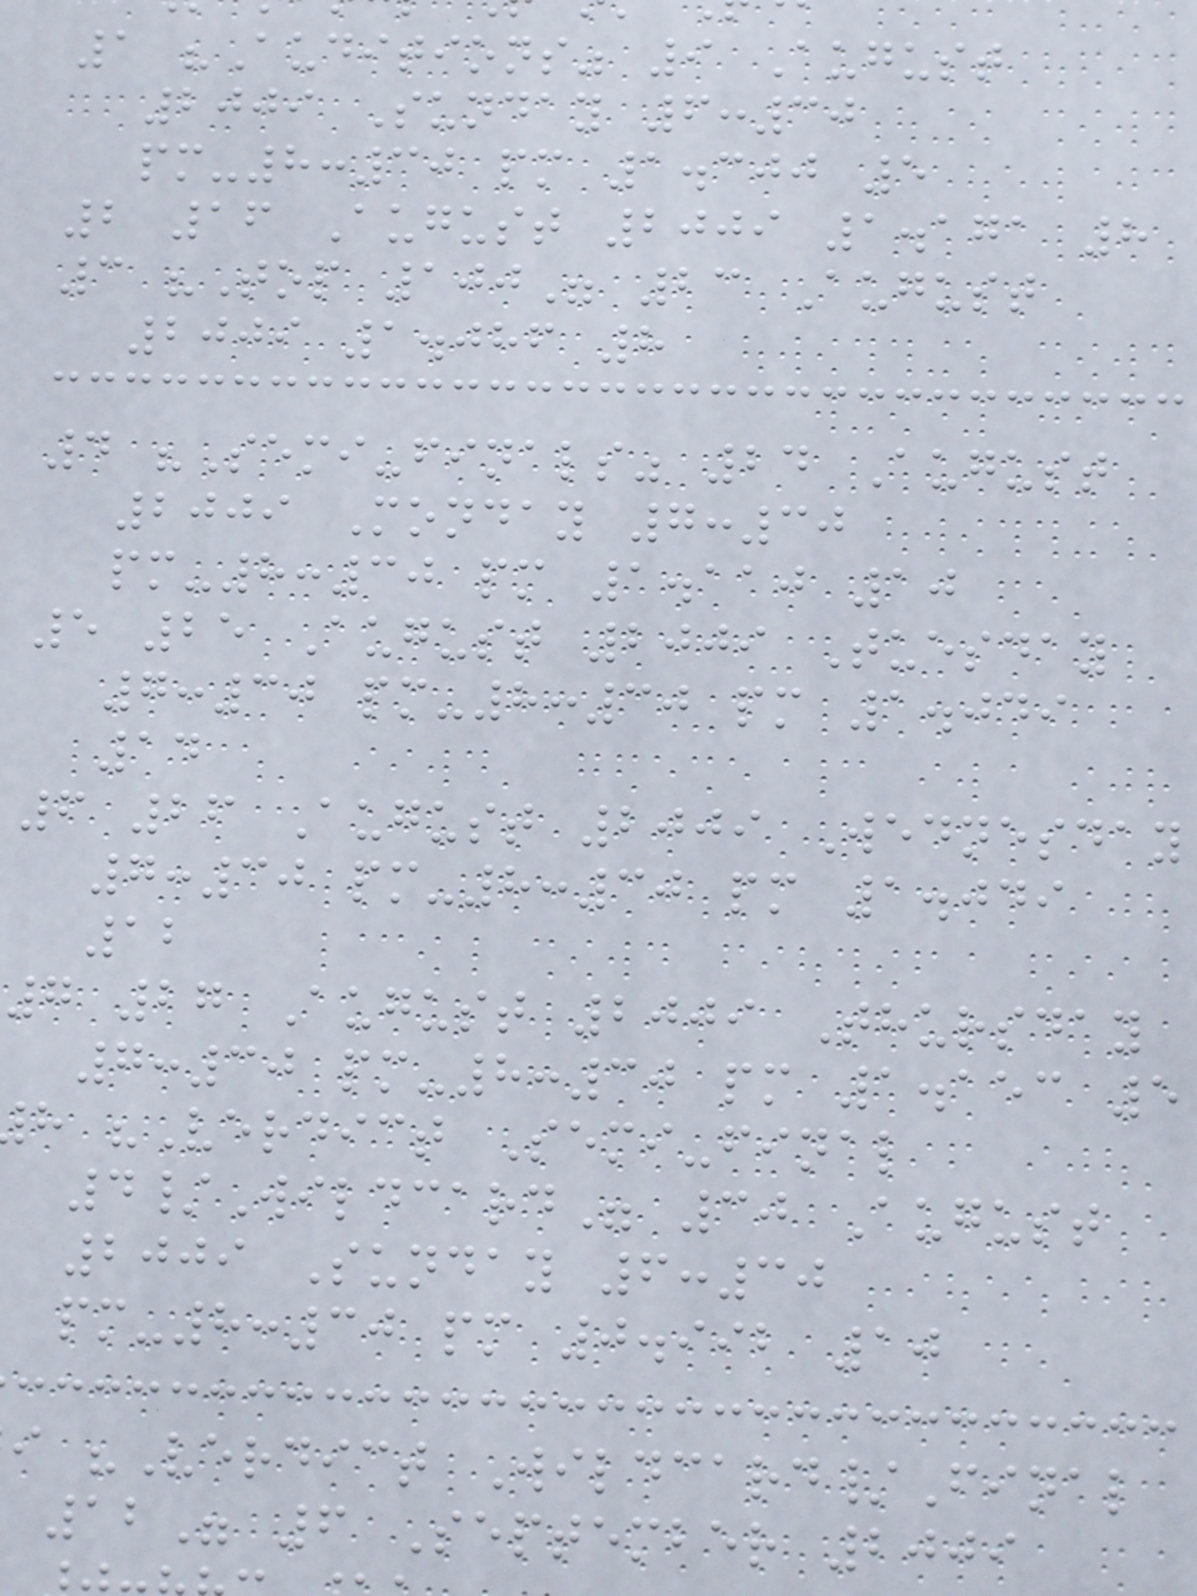1 "Auditions" 9 August
2009 Sunday 6:30
pm-8:30 pm 1.300 5
2 16 August 2009 1.171 8
3 "Top 100" 23 August
2009 1.086 8
4 "Semi-finals" 24 August
2009 Monday 7:30
pm-8:30 pm 1.110 10
5 25 August 2009 Tuesday
7:30 pm-8:30 pm 1.049
14
6 26 August 2009 Wednesday
7:30 pm-8:30 pm 1.049
12
7 27 August 2009 Thursday
7:30 pm-8:30 pm 1.153 5
h "Verdict Semi-final
4/Wildcard" 30 August
2009 Sunday 6:30
pm-8:30 pm 0.992 10
i "Verdict Wildcard/Final
12" 6 September 2009
